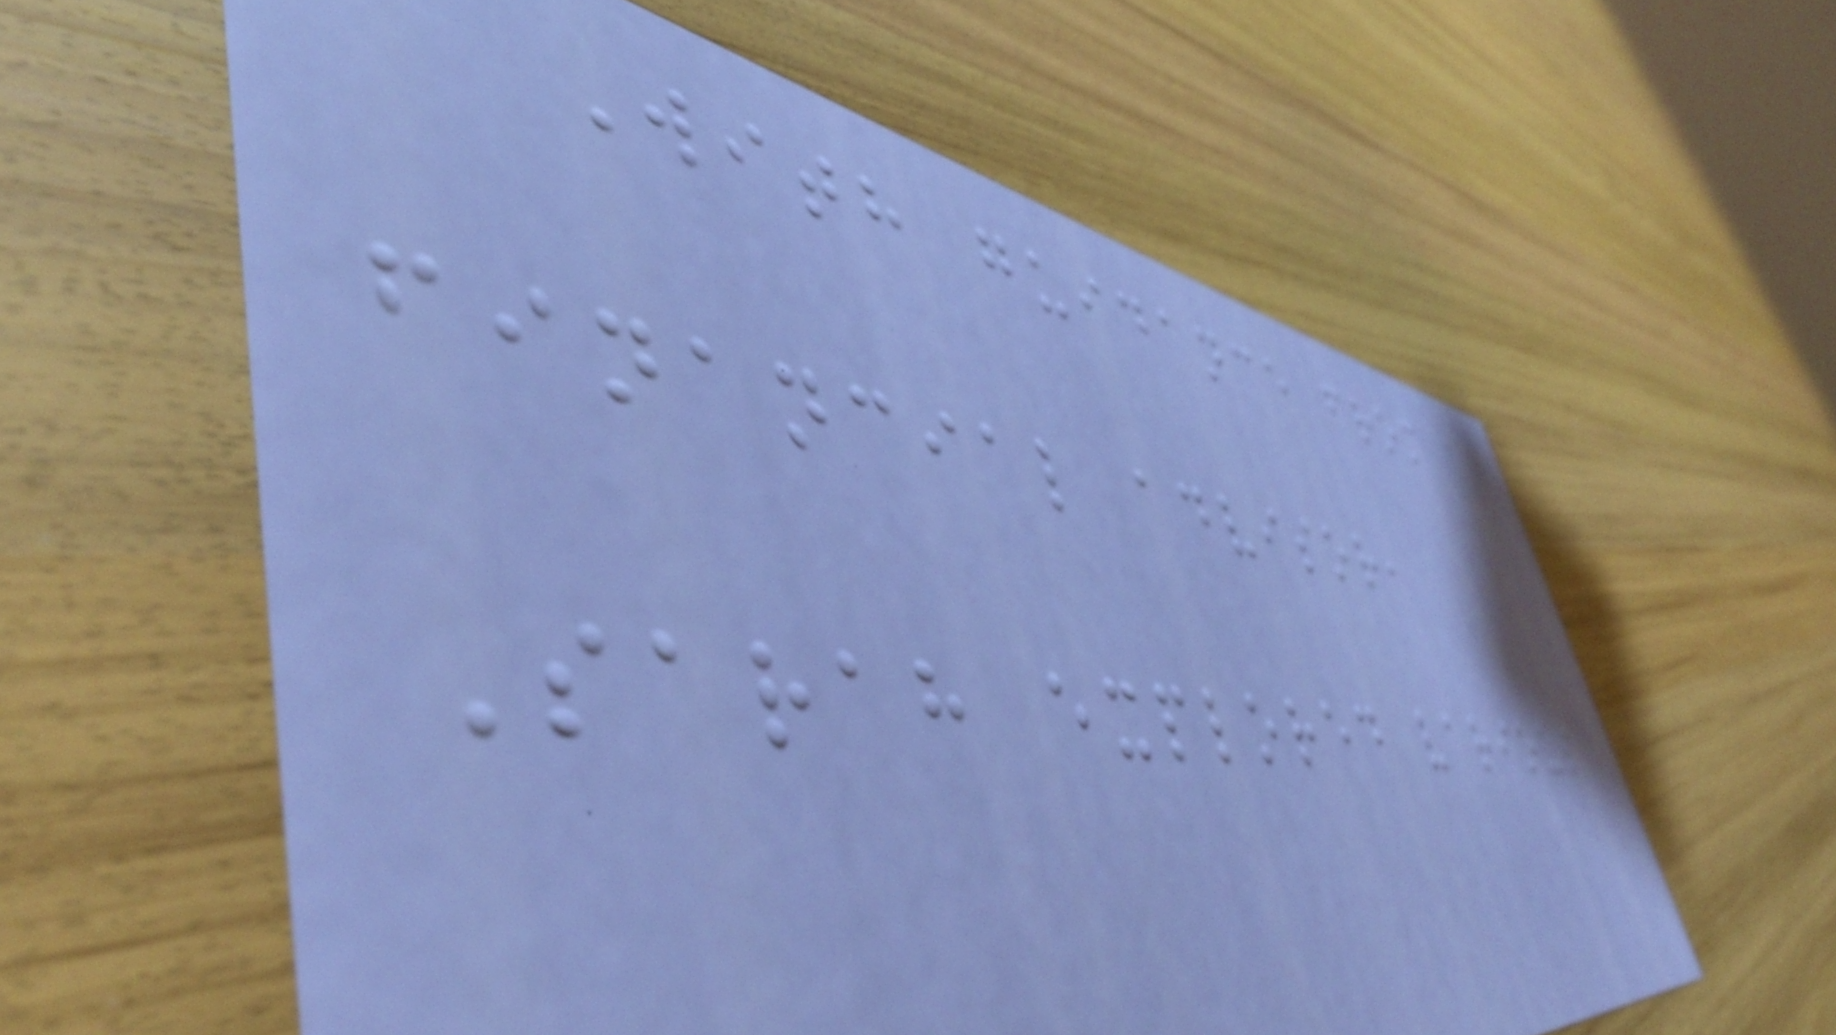With guidance from a
financial advisor,
Sarah explored various
